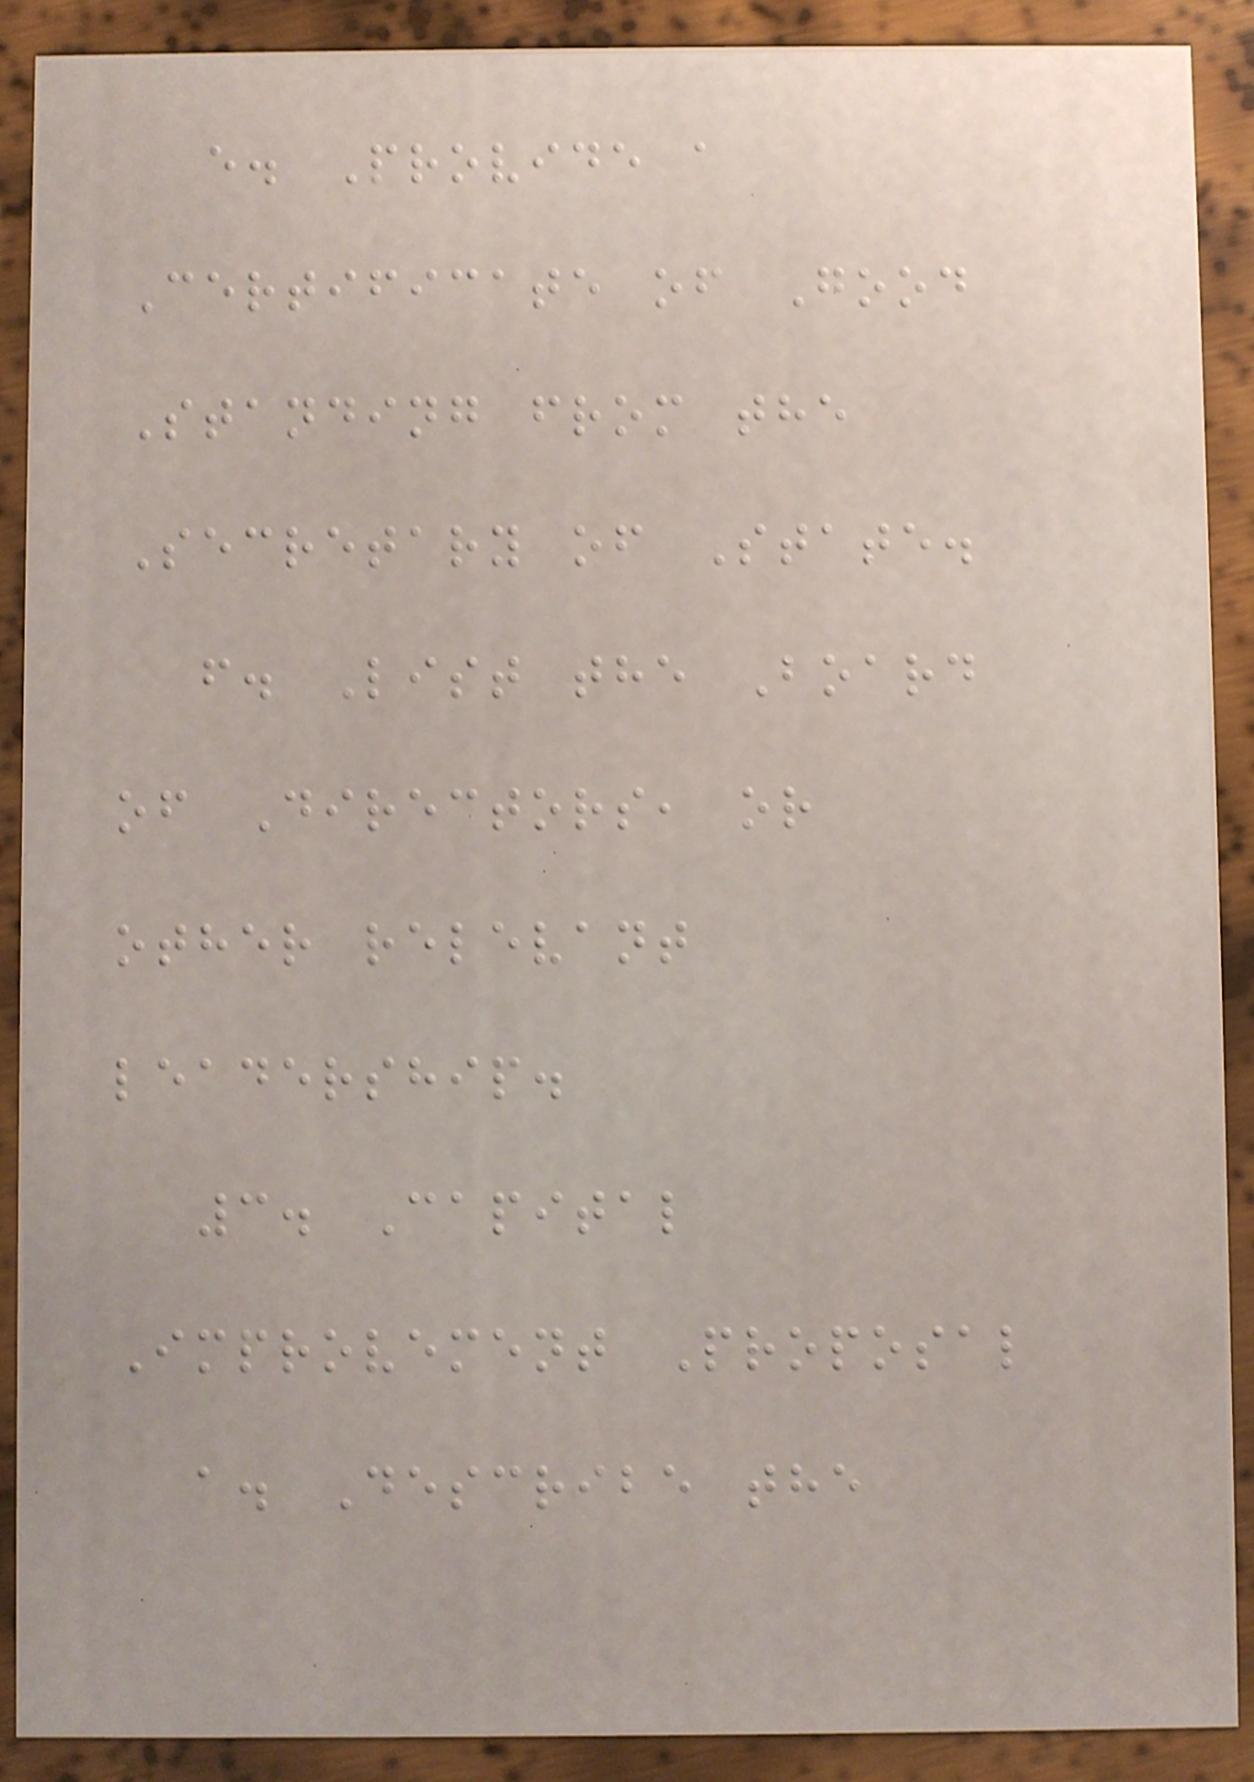e. Provide a
Certificate of Good
Standing from the
Secretary of State.
f. List the Board
of Directors, or
other relevant
leadership.
3. Capital
Improvement Proposal
a. Describe the
